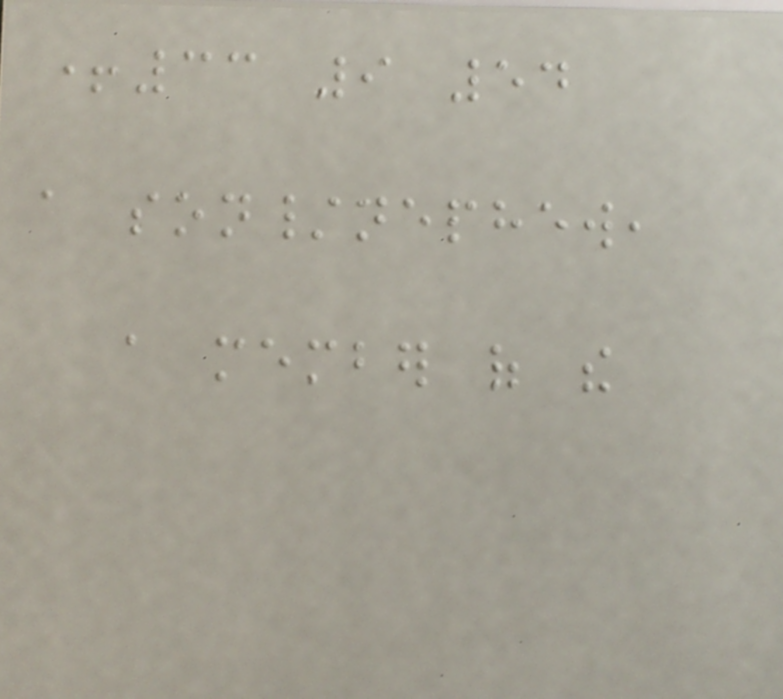+33 9 54
a son/nephew,
a member of the
